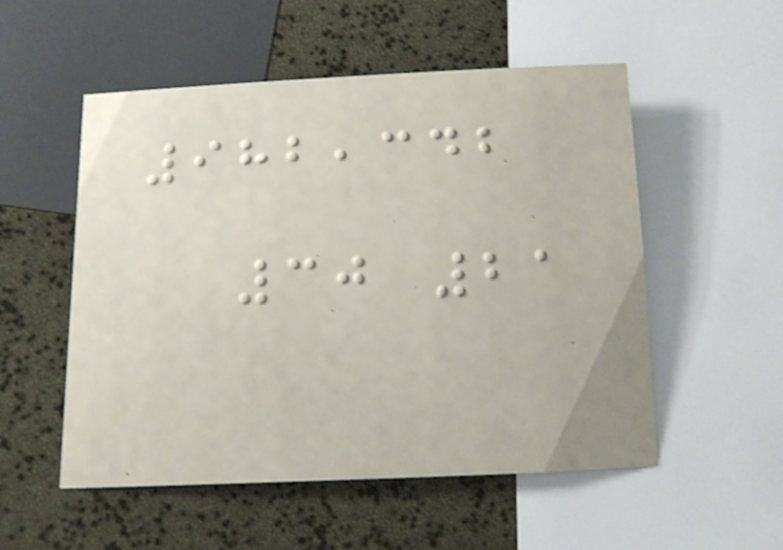982,342
30 21
